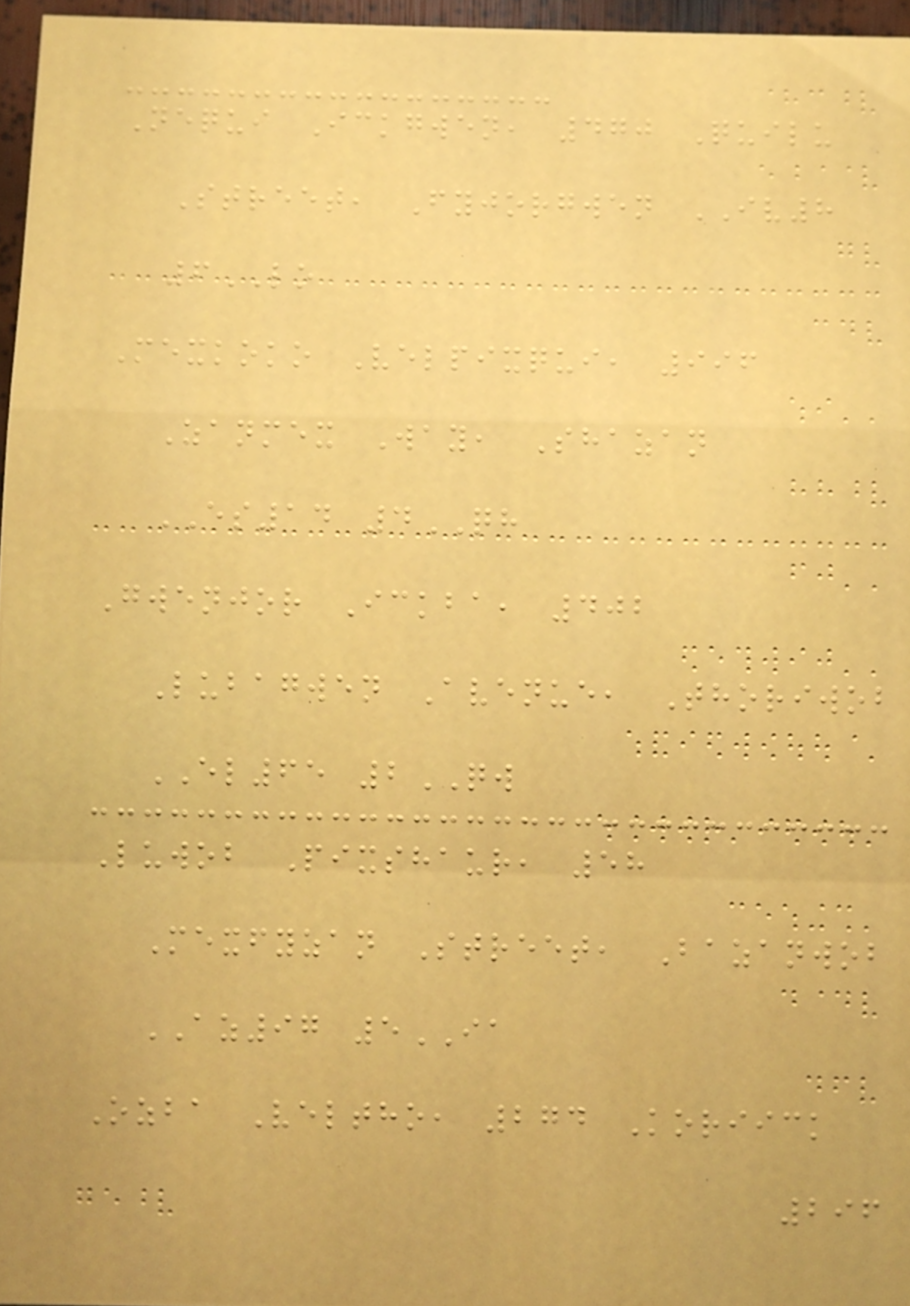Nequi Ickgwen, 470 Quilu
Street, Fyjorgwen IV8
6LO
Mexkoko Velpixqui, 996
Zanmex Way, Shazan
ES14 4QH
Gwenjor Ickba, 402
Lubagwen Avenue, Thoriwob
EL65 2QW
Luwob Pixshaur, 58
Mexfyzan Street, Bazanwob
AZ97 5IA
Ozba Veltho, 274 Koriick
296
